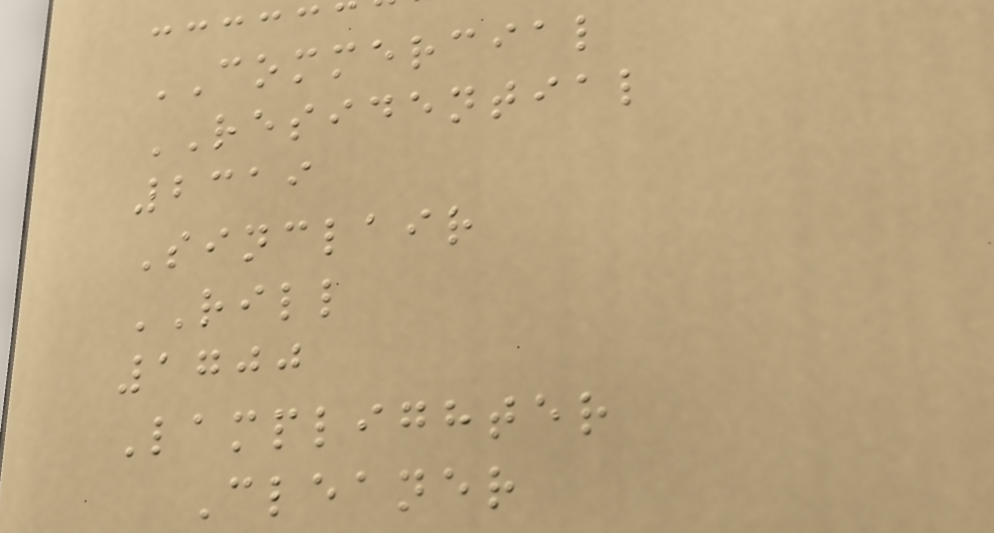COMMERCIAL
RESIDENTIAL
2319
Sinclair
RILL
1700
Lamplighter
Cleaner
